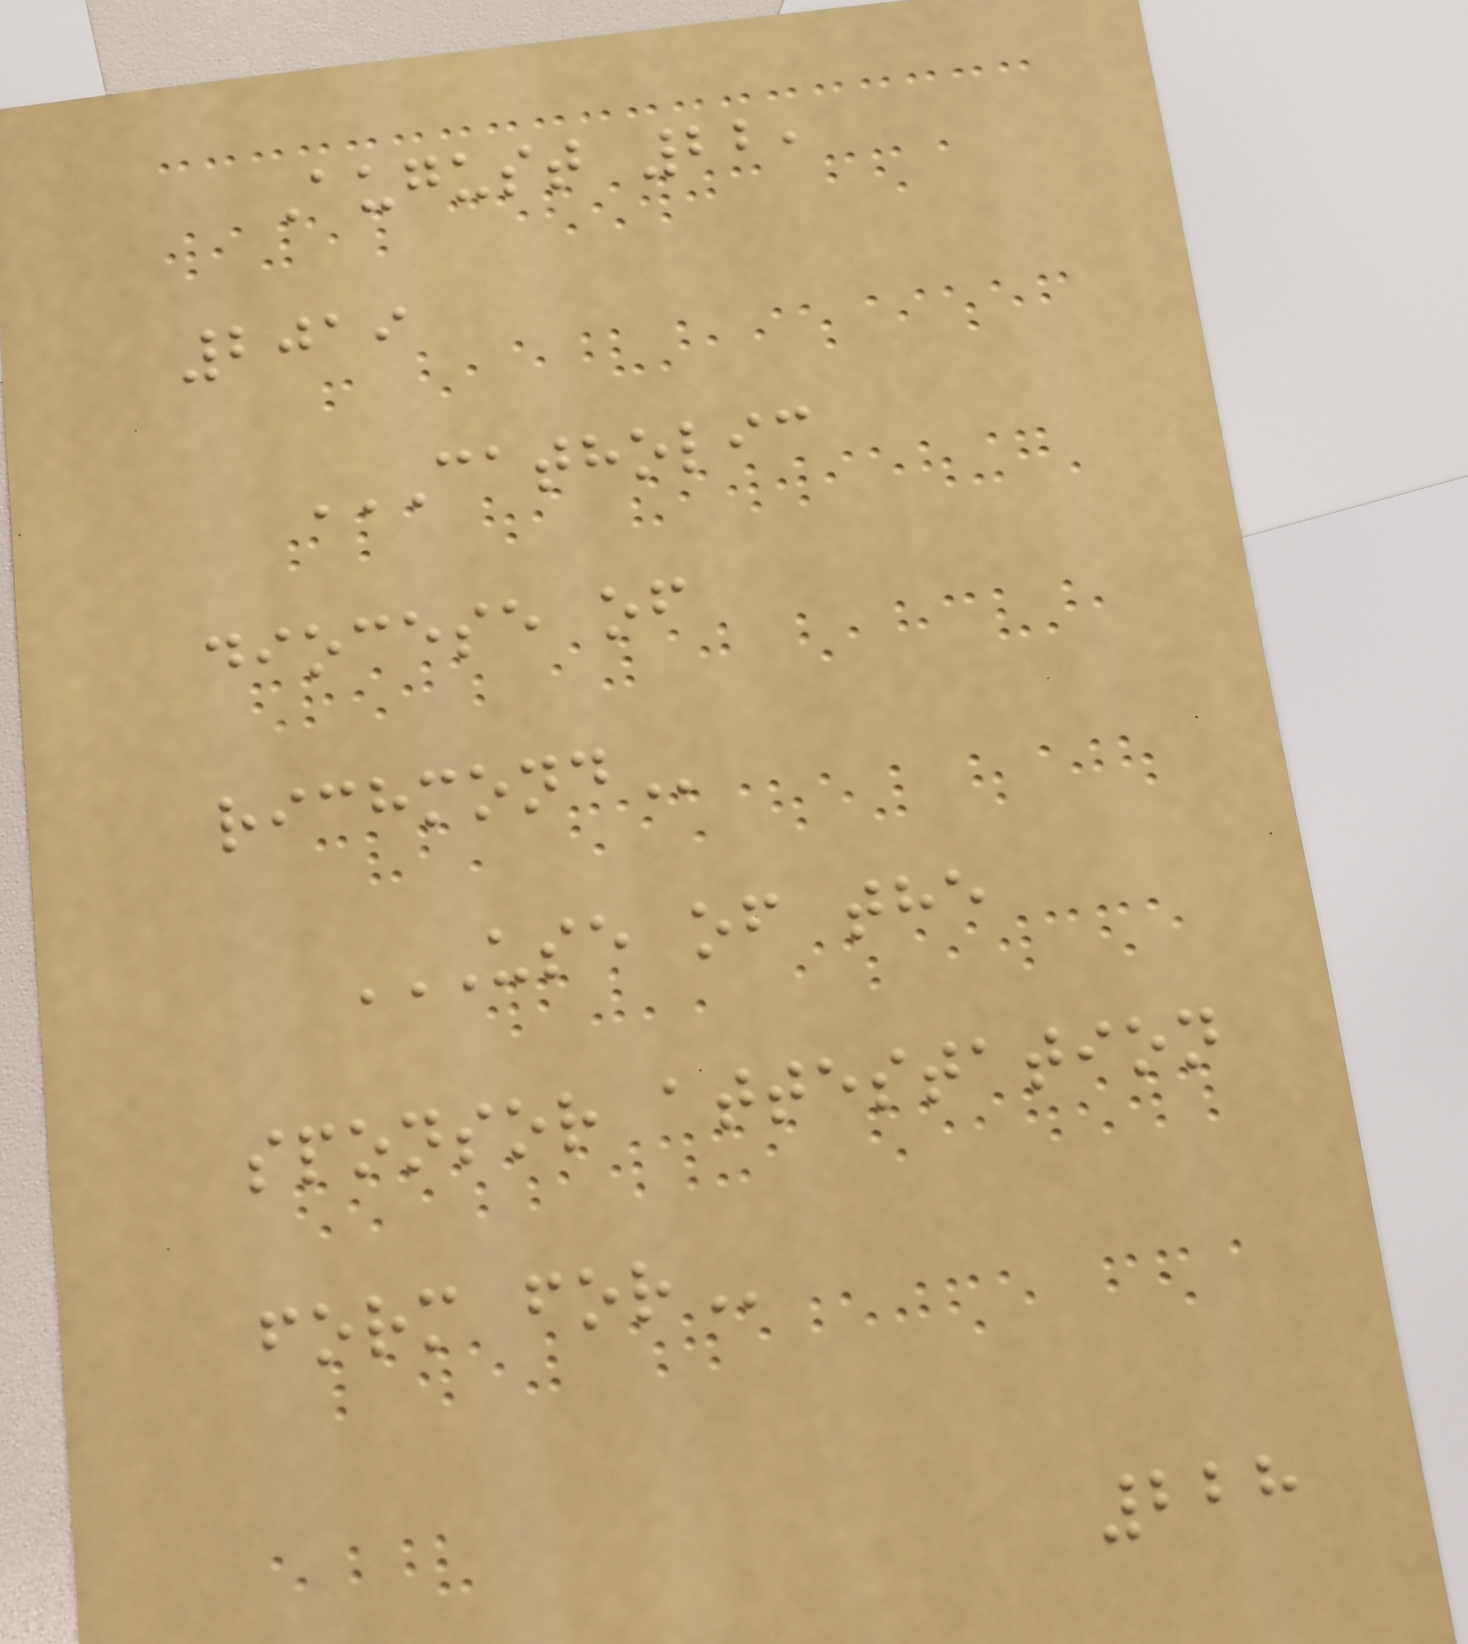August 22,
2019
CATHOLIC
DIOCESE OF
RICHMOND
USE OF THE
SPONSOR ATTESTATION
FORM FOR
228
